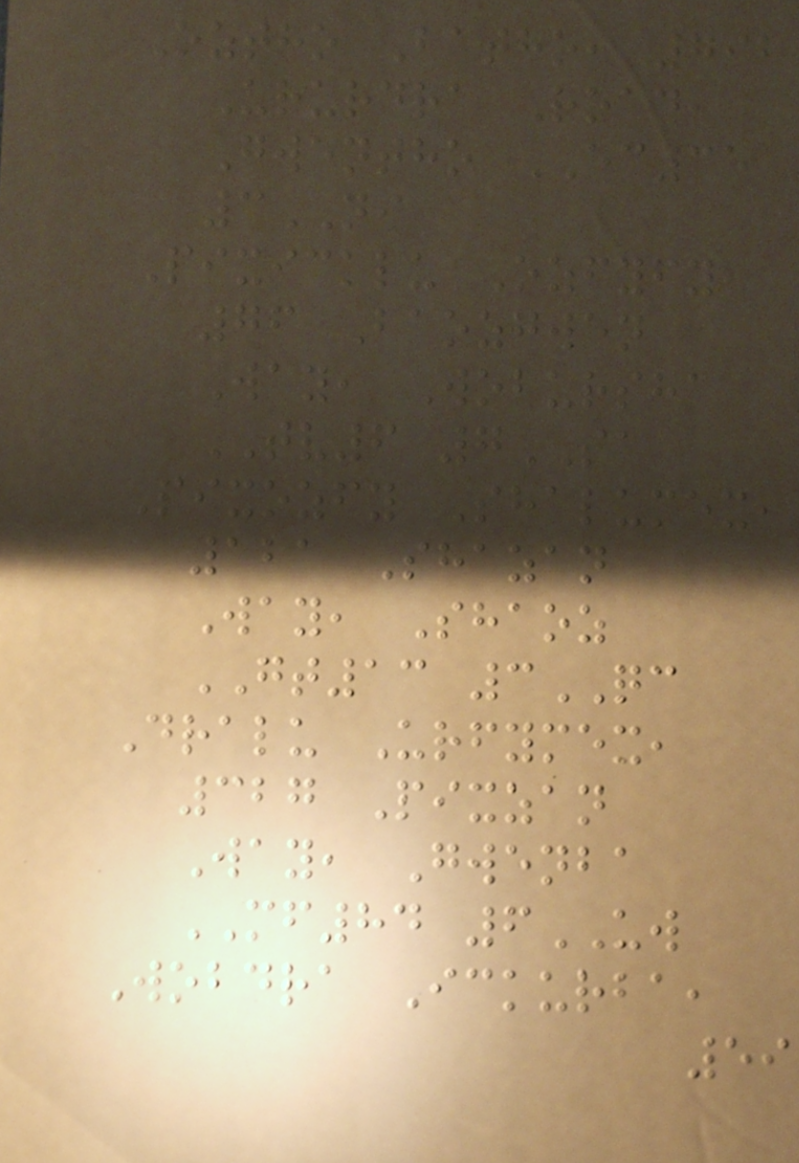Oztho Batho, 792
Ururdra Road,
Gwentho EC35
3NI
Pixicklu Ozfyfy,
76 Baozgwen
Way, Wobursha
TV6 7SA
Pixozfy Shalumex,
121 Shazan
Way, Shaoz
GT13 3QC
Dralu Urfymex,
327 Pixzan
Way, Gwenba
MF84 6UW
Wobdra Ickurba,
59
